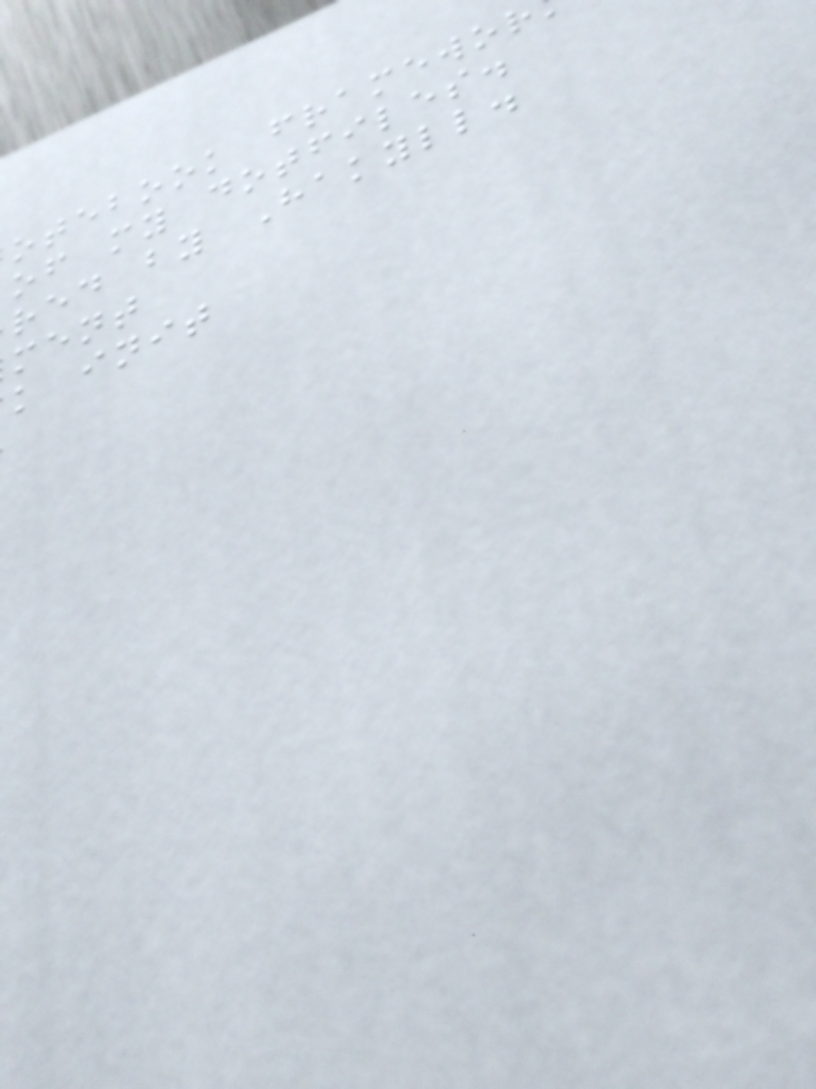otebook framewor
of my dotfiles.
red by Hakyll.
ment
k init
